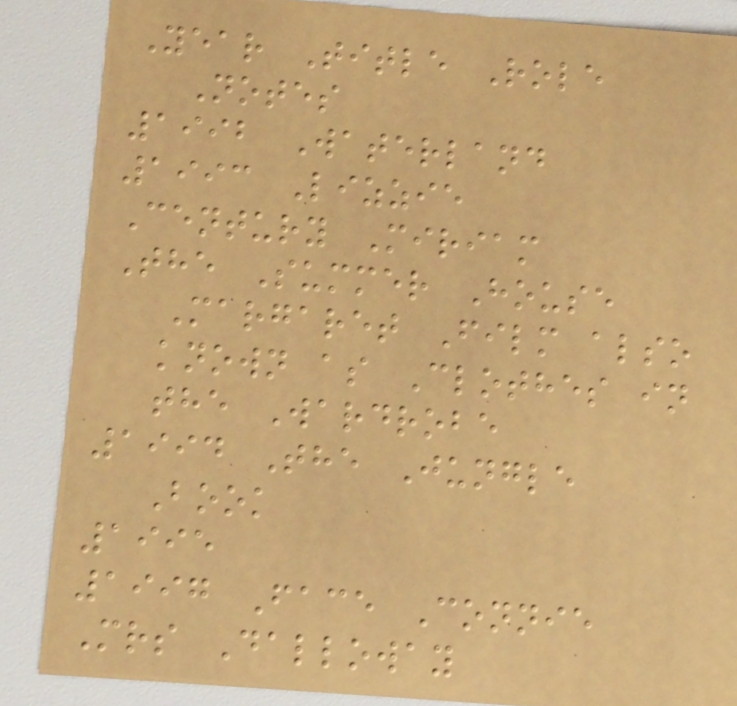Year Title Role
Notes
1992 Waterland
1993 Lizzie
Century Miriam
The Summer House
Margaret Film also
known as Clothes in
the Wardrobe
1994 The Jungle
Book
1995
1997 Face Connie
Mrs Dalloway
